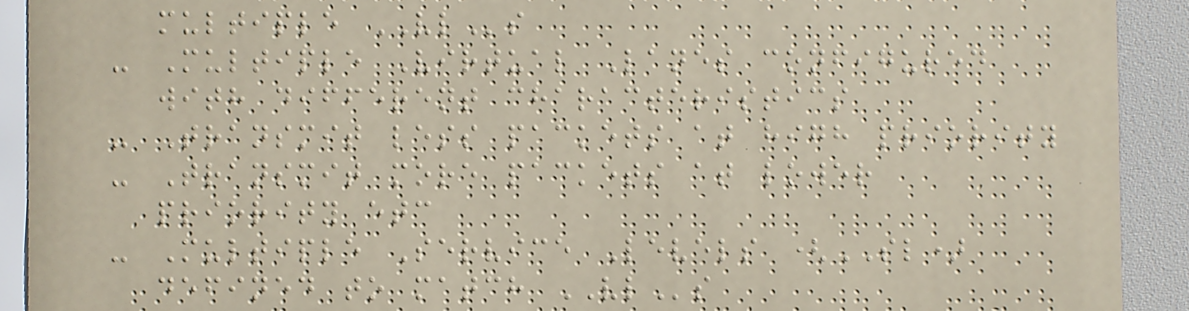multiple VLs
- Multiple Virtual Lanes configured
with different characteristics
- Transmit less packets at high priority
- Transmit more packets at lower
priority etc
- Multiple Service Levels (SL)
defined to match VLs
